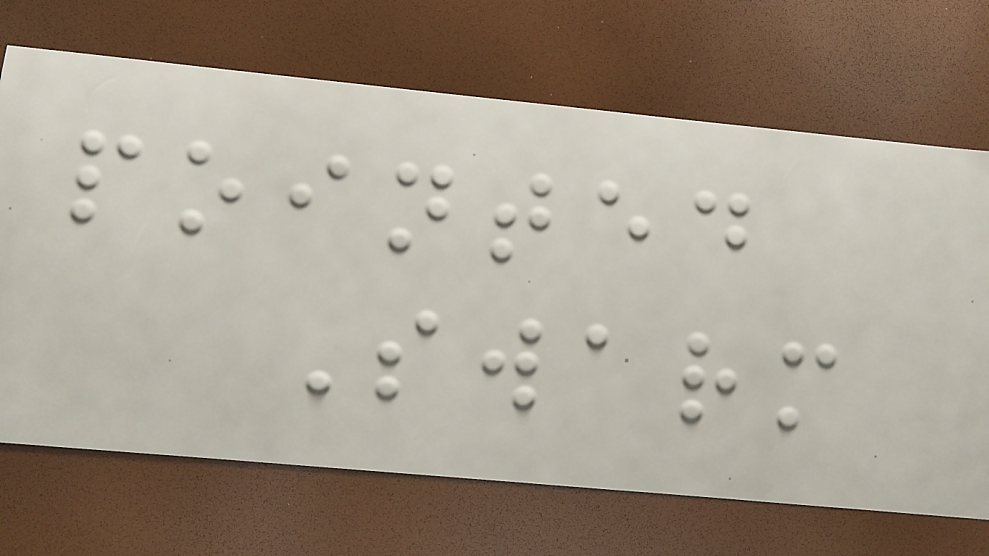pointed
Swarm
